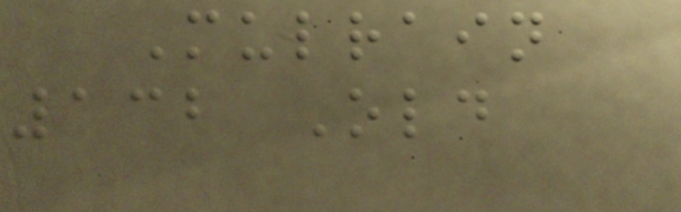Mulrain
132 Old
